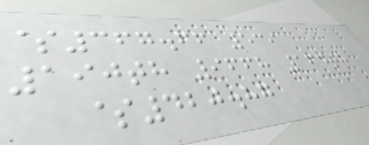$367.66 539
190th 9668 164th
$420.87
